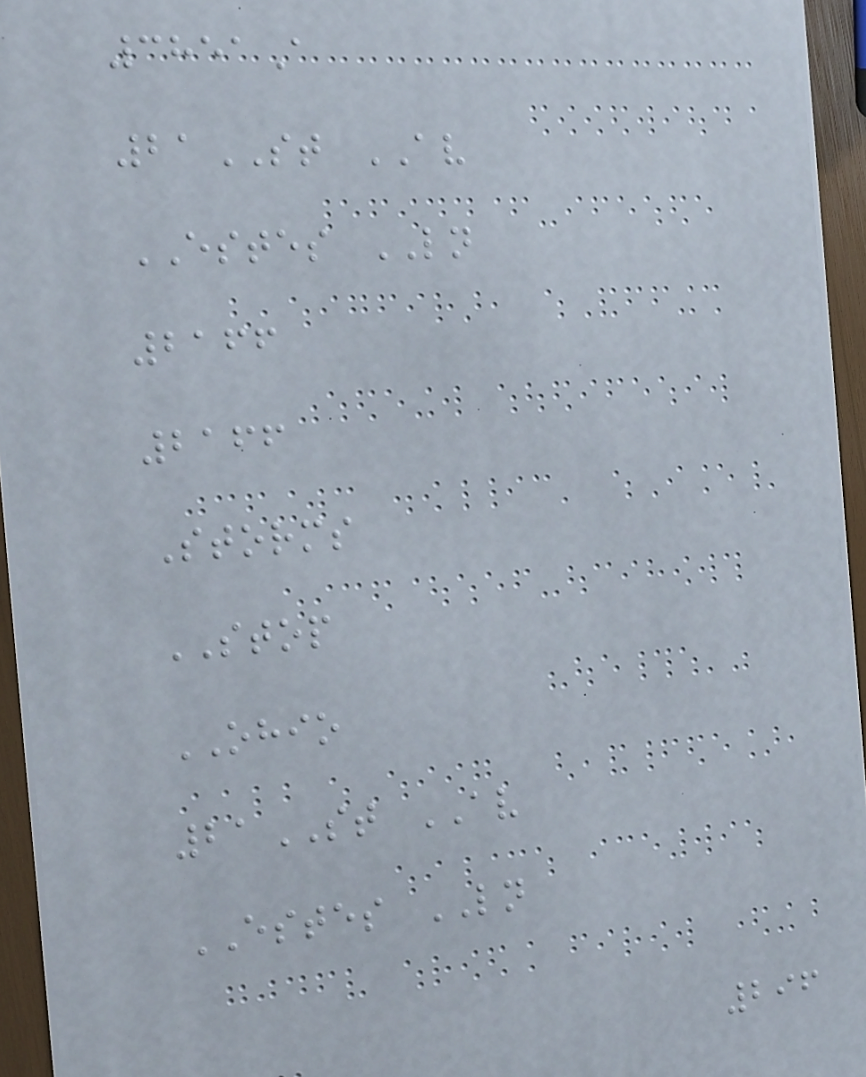3851A
21ST AV
ESTES LN
2166
2166
Storms
STOP
OHIO
21ST AV
ESTES LN
296
